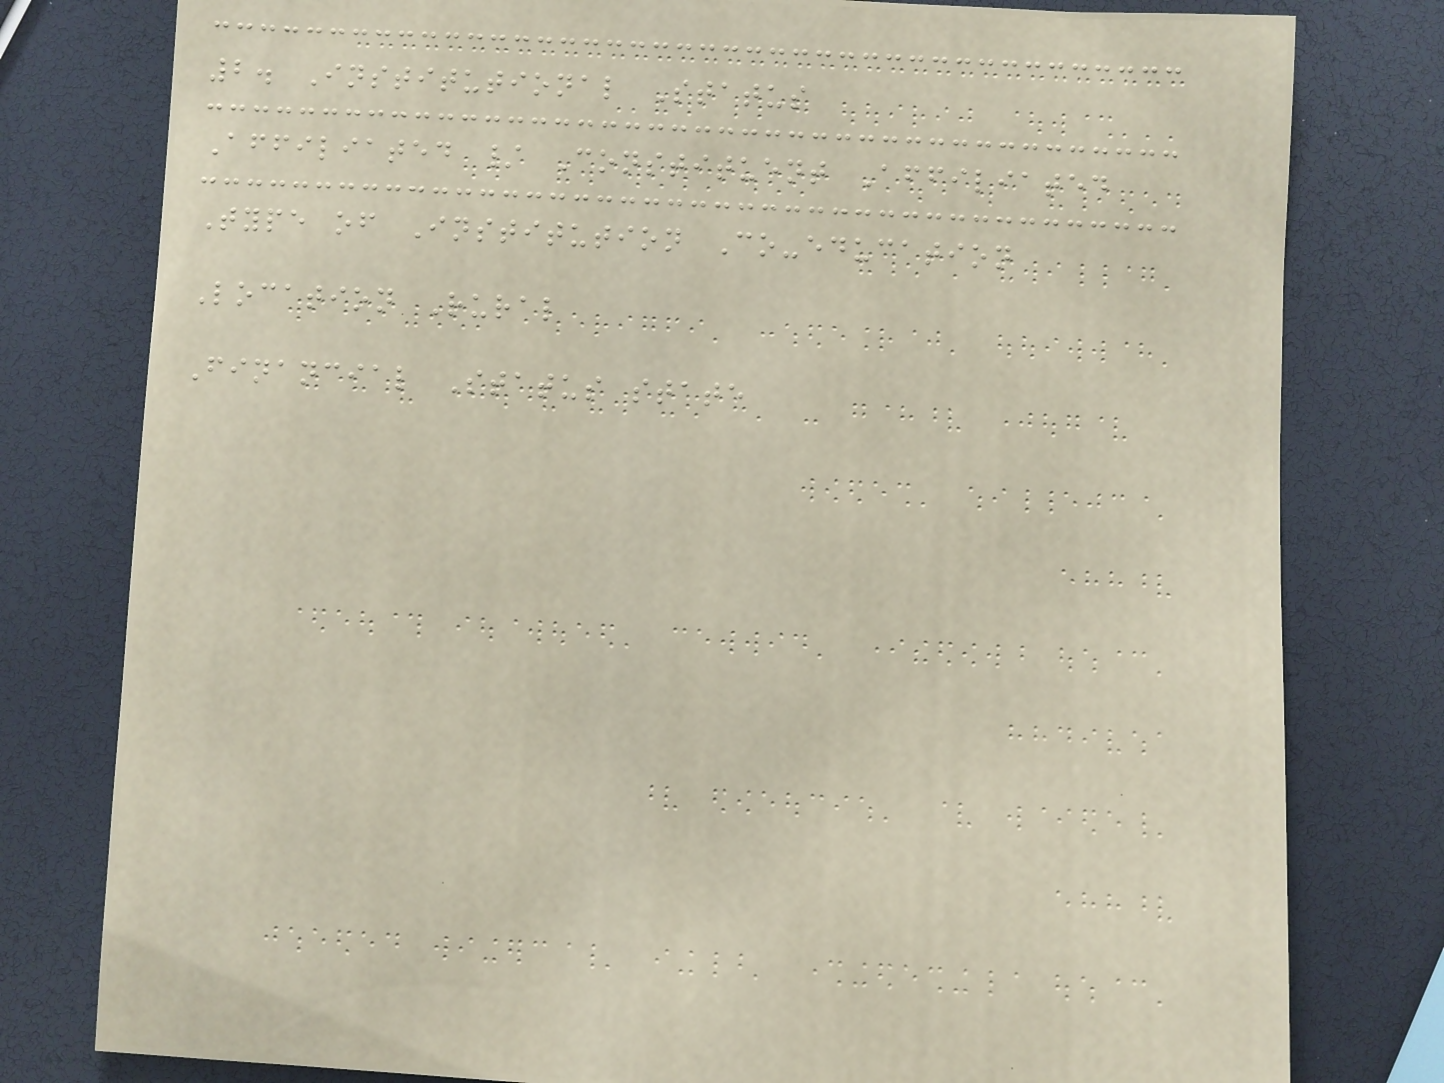2. Institutional Status
Affiliated / Constituent Affiliated
Type of Institution Co-education
Location Rural
Financial Status state
